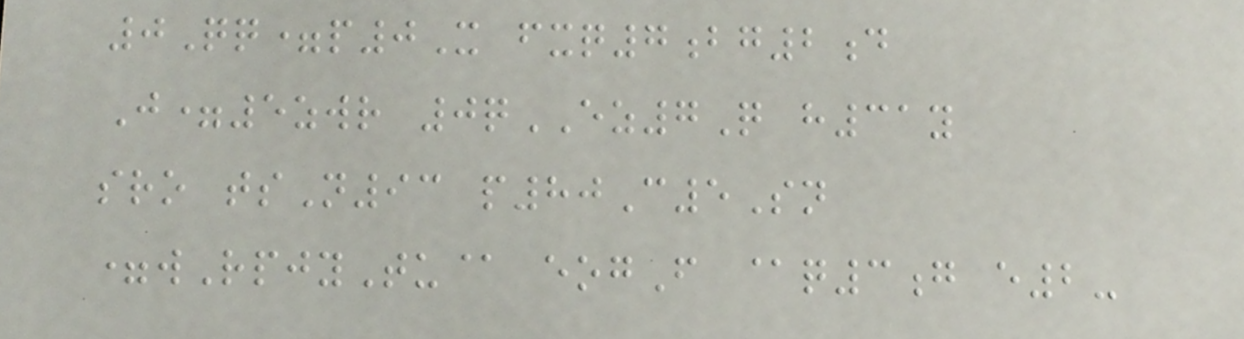0Qq=p0X fxq7bg2d
J=5zwr 0qEZ7Q h31y
sro tsN93 p80C5Sn
=wRpjyTu@ eogF @q3g e2-
